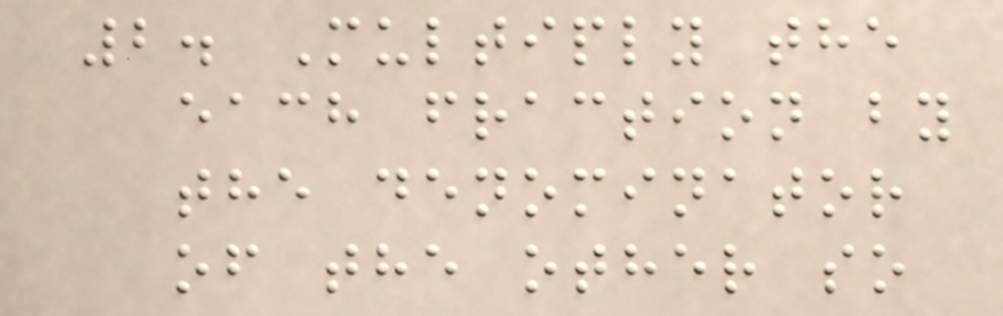2. Multiply the
each fraction by
the denominator
of the other so
